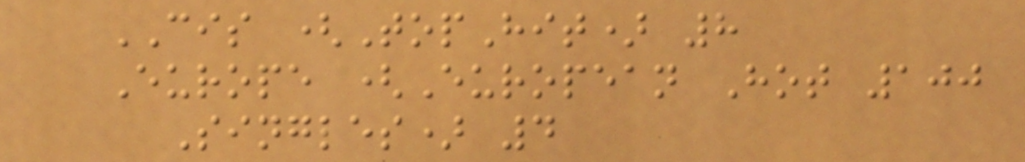CIS (TopHit) 8
Europe (European Hot 100
Singles) 4
